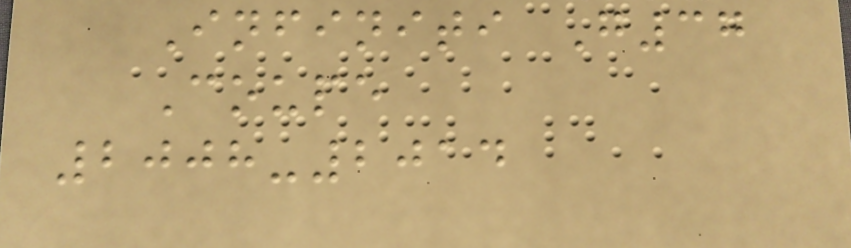Infiniti G37
Coupe
2008-2014
